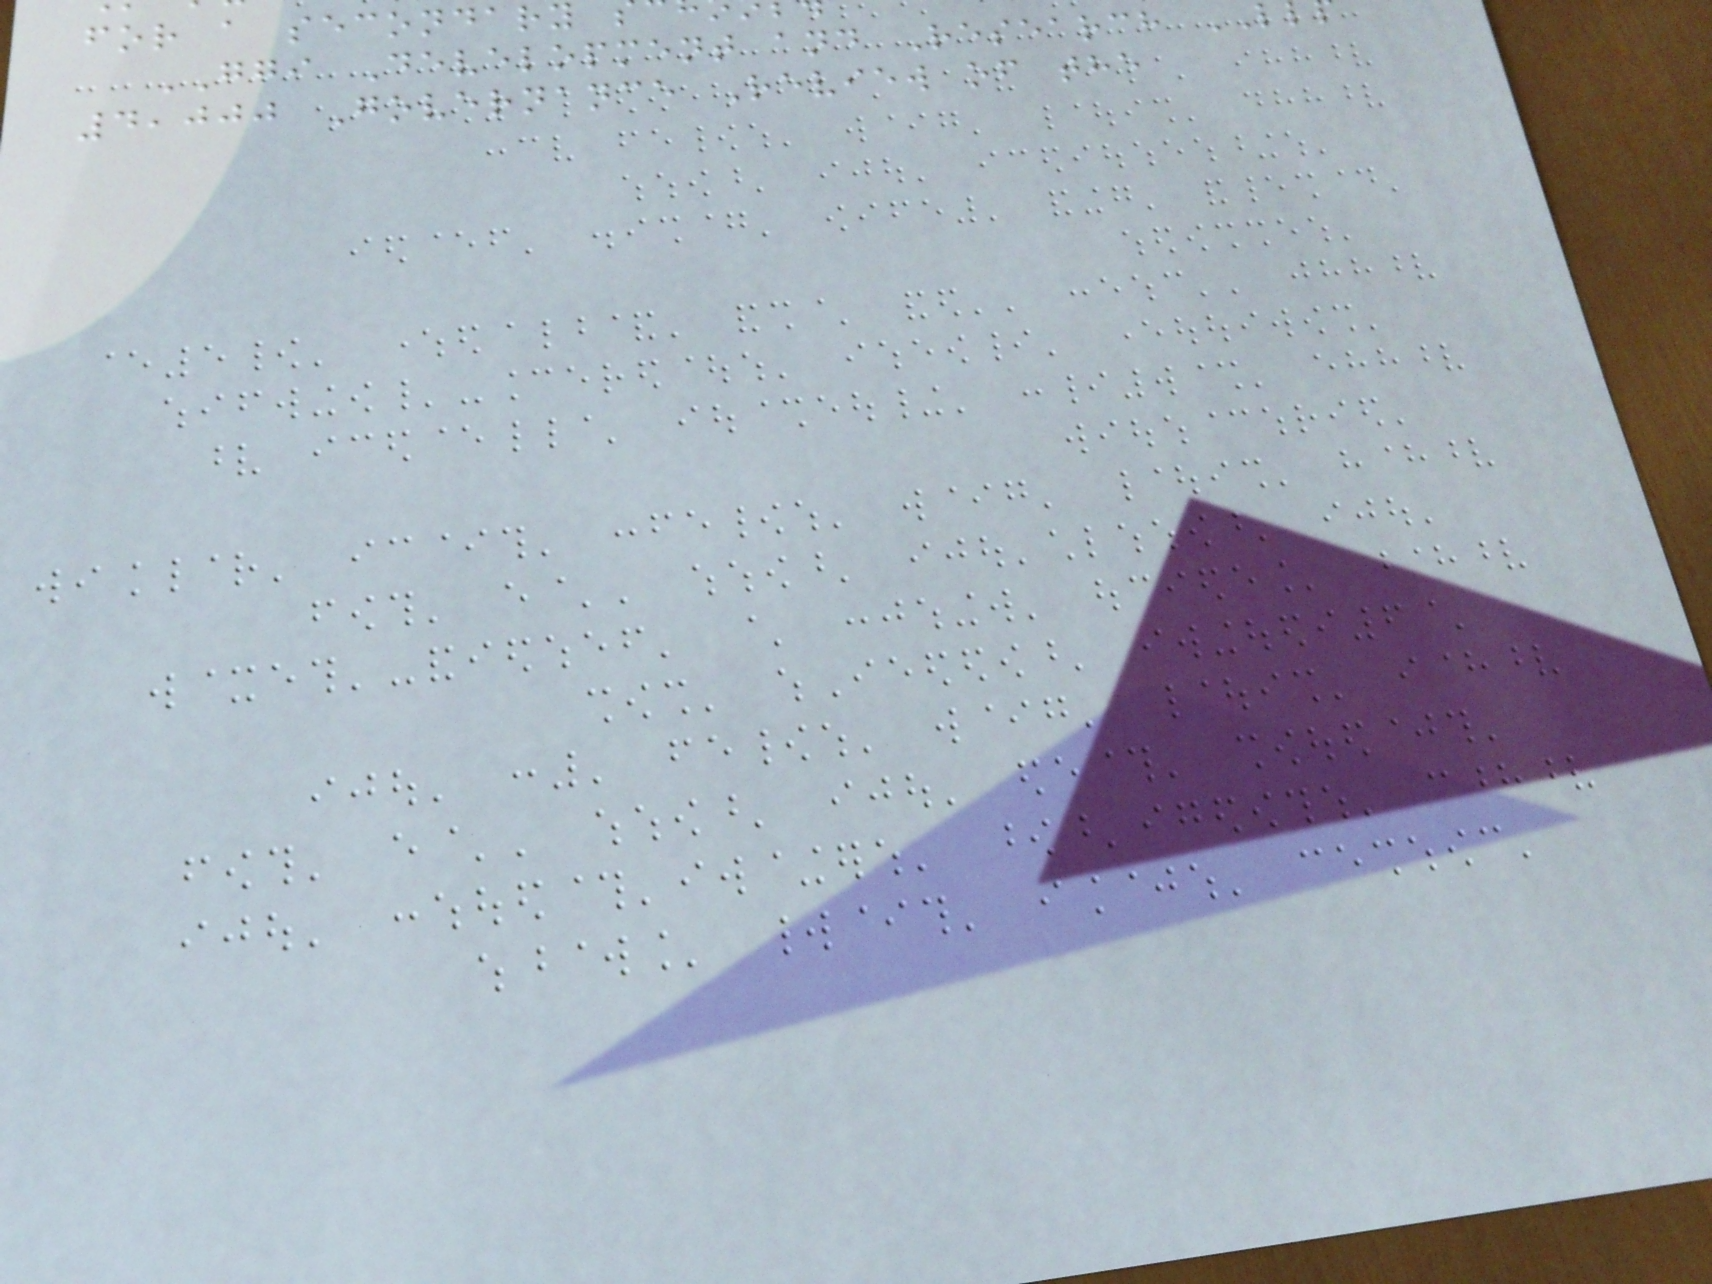for a secondary
GGI Development and Research
4,000 Governance Review of the
